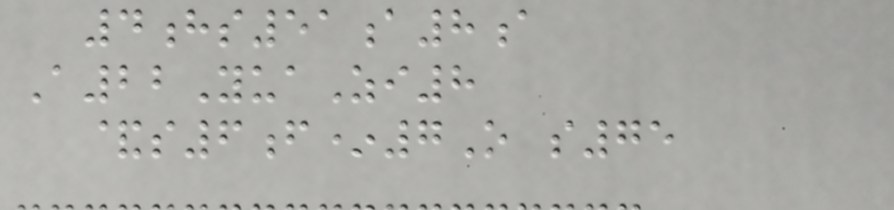4hs51a8a
A22YuaZi8
&s6f*7O s75
